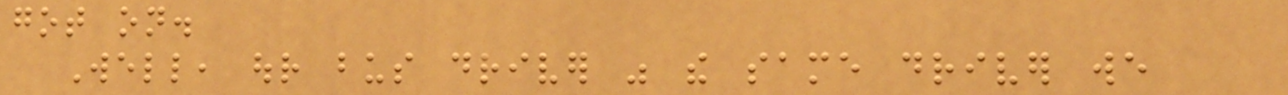got on.
Well, our bus driver was the same driver we
